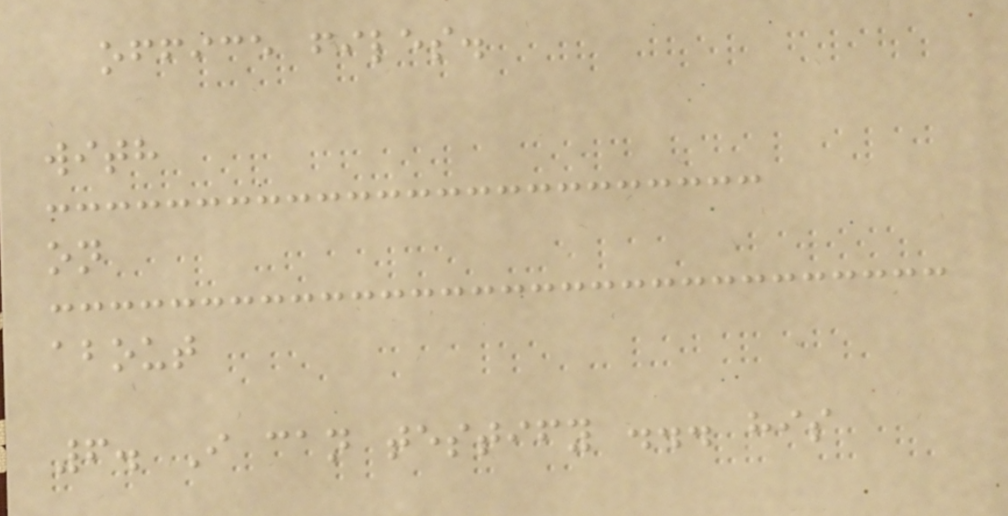office files.
with
on
about
6. I can testify ... his
